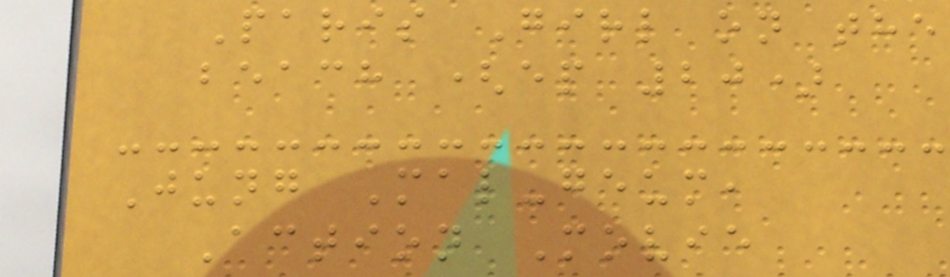Paris Girl on the
beach (ep 20)
Jung Mal-geum,
Action Movie
